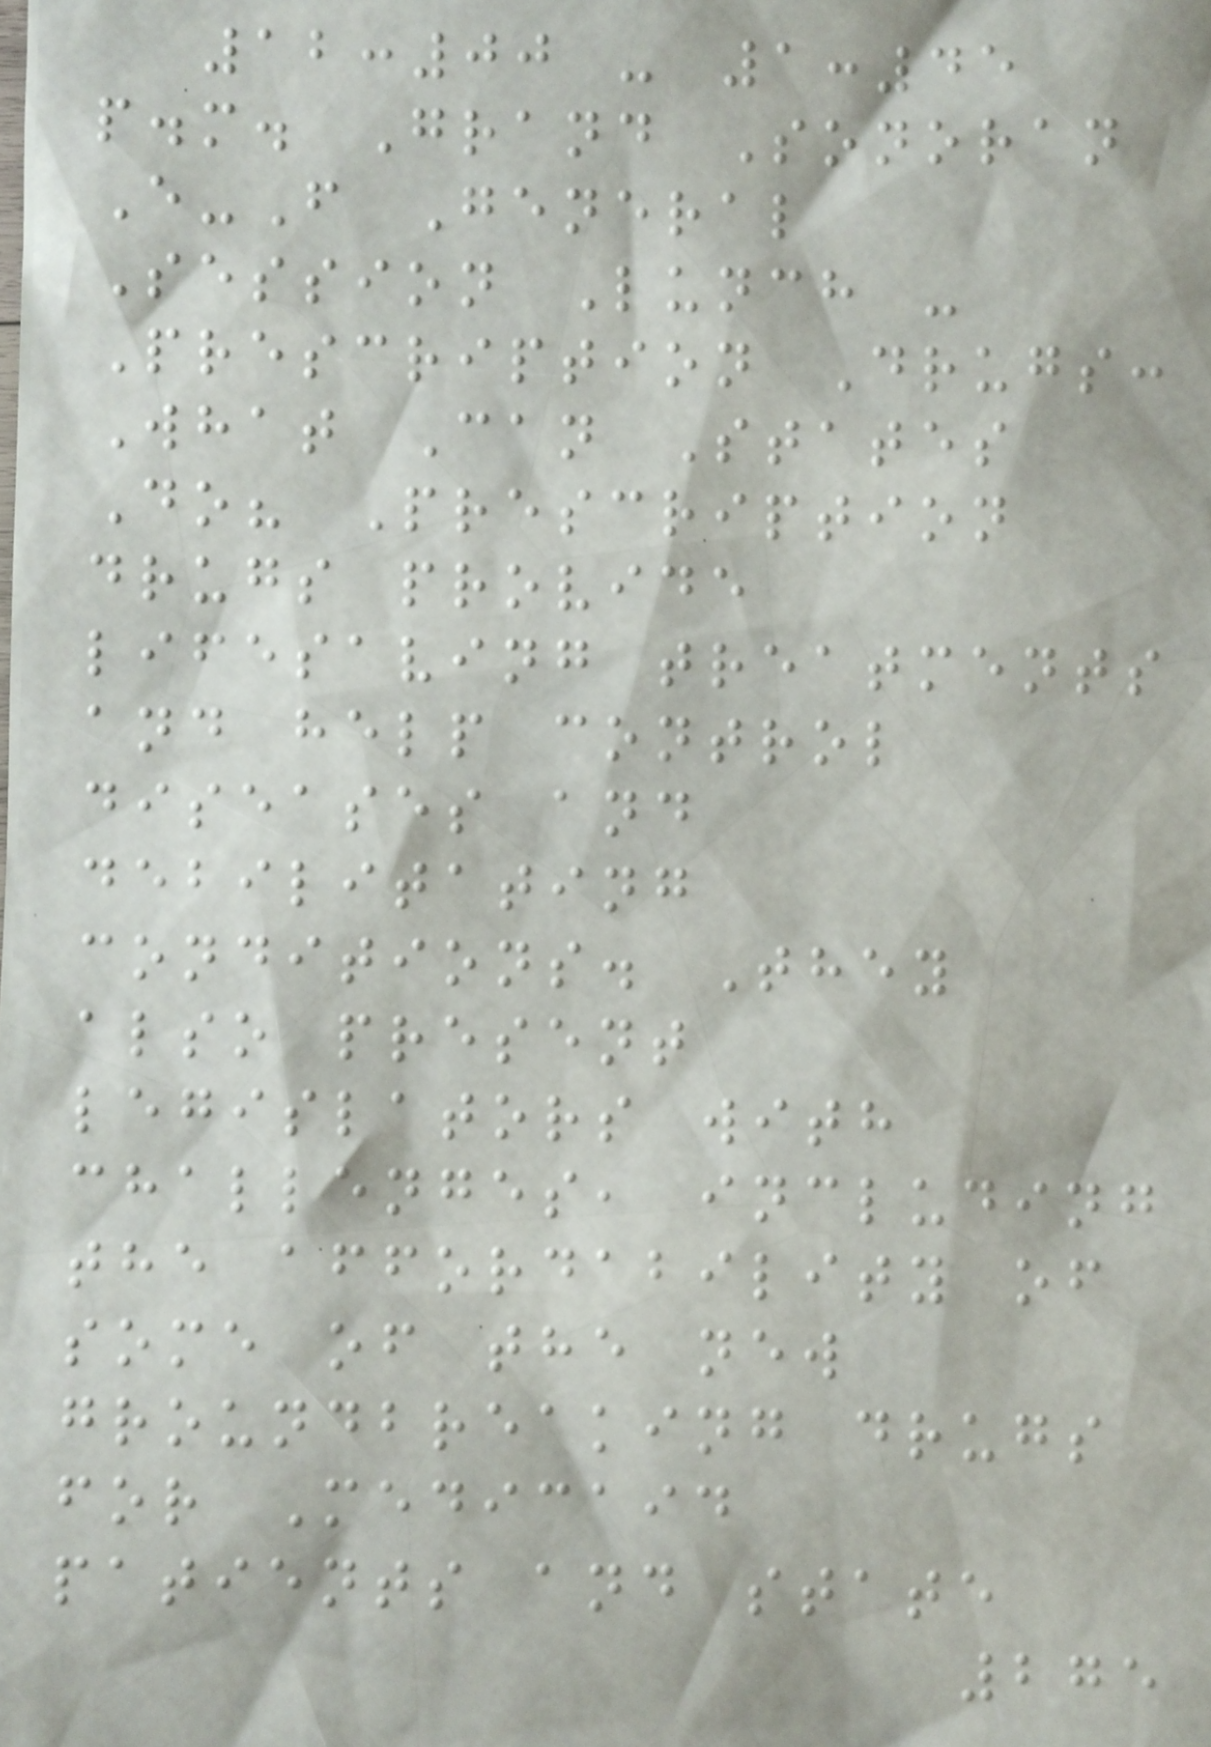12:00 - 1:45
p.m. Grand Sonoran
E-F General
Session Lunch -
Prescription Drugs:
What Can States
Do? Prescription
drugs provide
lifesaving treatments
and help control
diseases and
debilitating
conditions. They
also present
legislators with
challenges, including
the affordability of
some of the new
groundbreaking drugs
for Medicaid
patients and state
275
